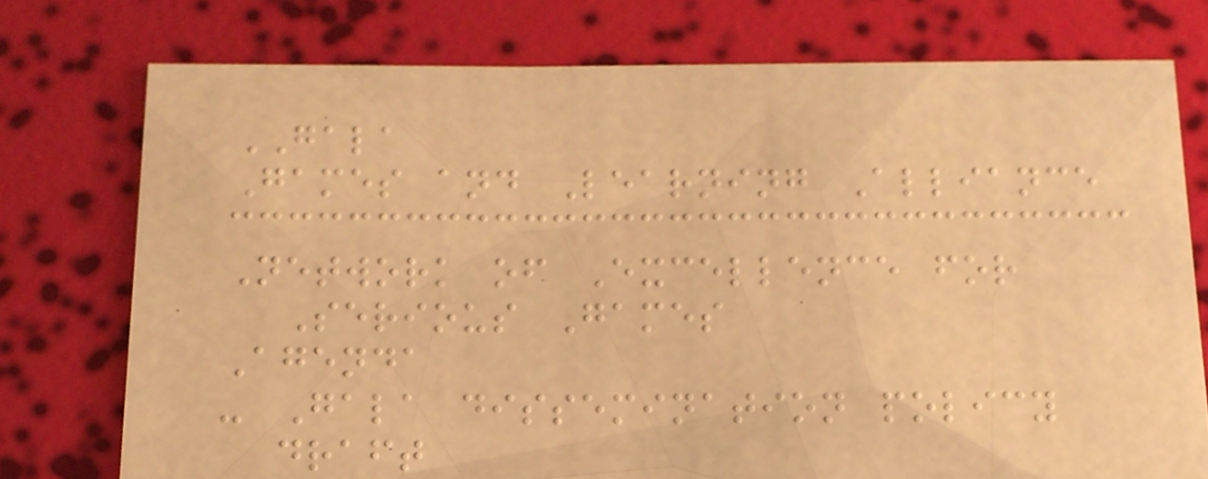GALA
Games and Learning Alliance
Network of Excellence for
Serious Games
Agenda
- Gala dissemination policy
draft
